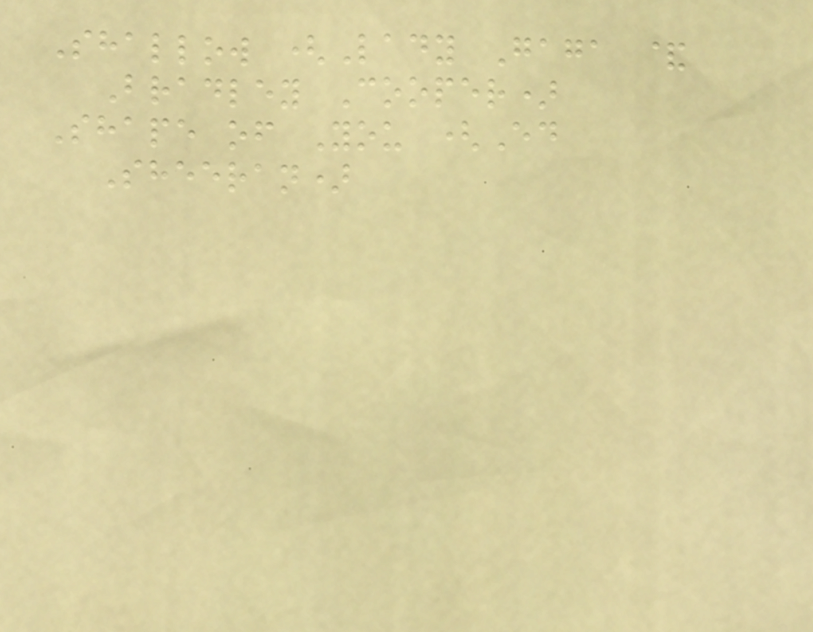Shallow (Lady Gaga &
Bradley Cooper)
Shape of You (Ed
Sheeran)
